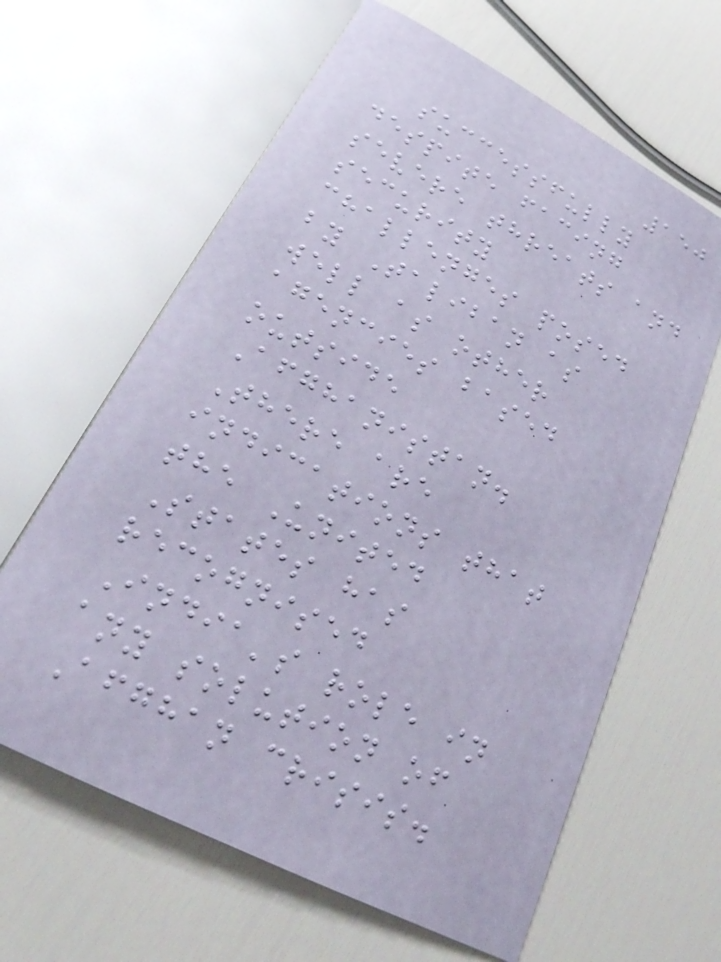150
successfully
despite facing
severe threats and
security
challenges posed
by Taliban as
well as other
agencies based
outside
Afghanistan.
There are
indications that
the United
States has
recognised
India's role in
any solution of
Afghan crisis.
